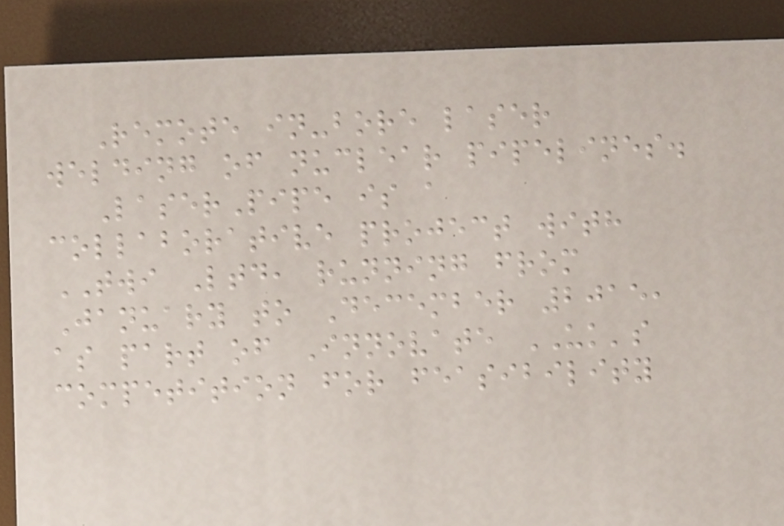Remote in-bore laser
welding of nuclear pipelines.
LaserPipe is a
collaborative project with
TWI Ltd, running from
January to December 2015,
as part of Innovate UK's
competition for feasibility
